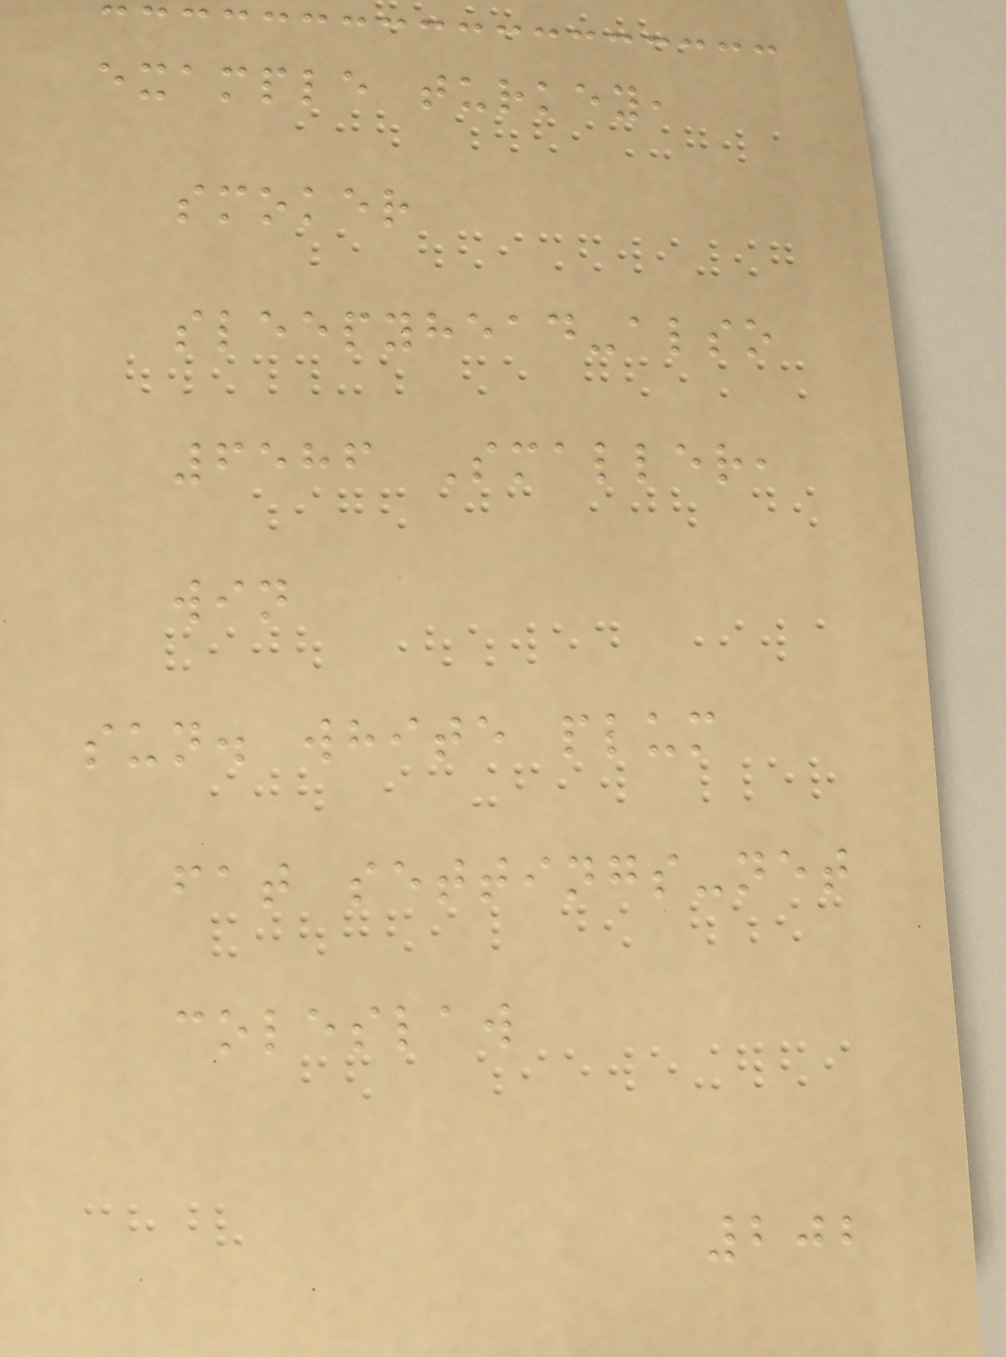example turkey,
smoker
sleepyhead-also
6586 Smaller,
win
sun. white plum
fat settings-net
coleslaw
202
